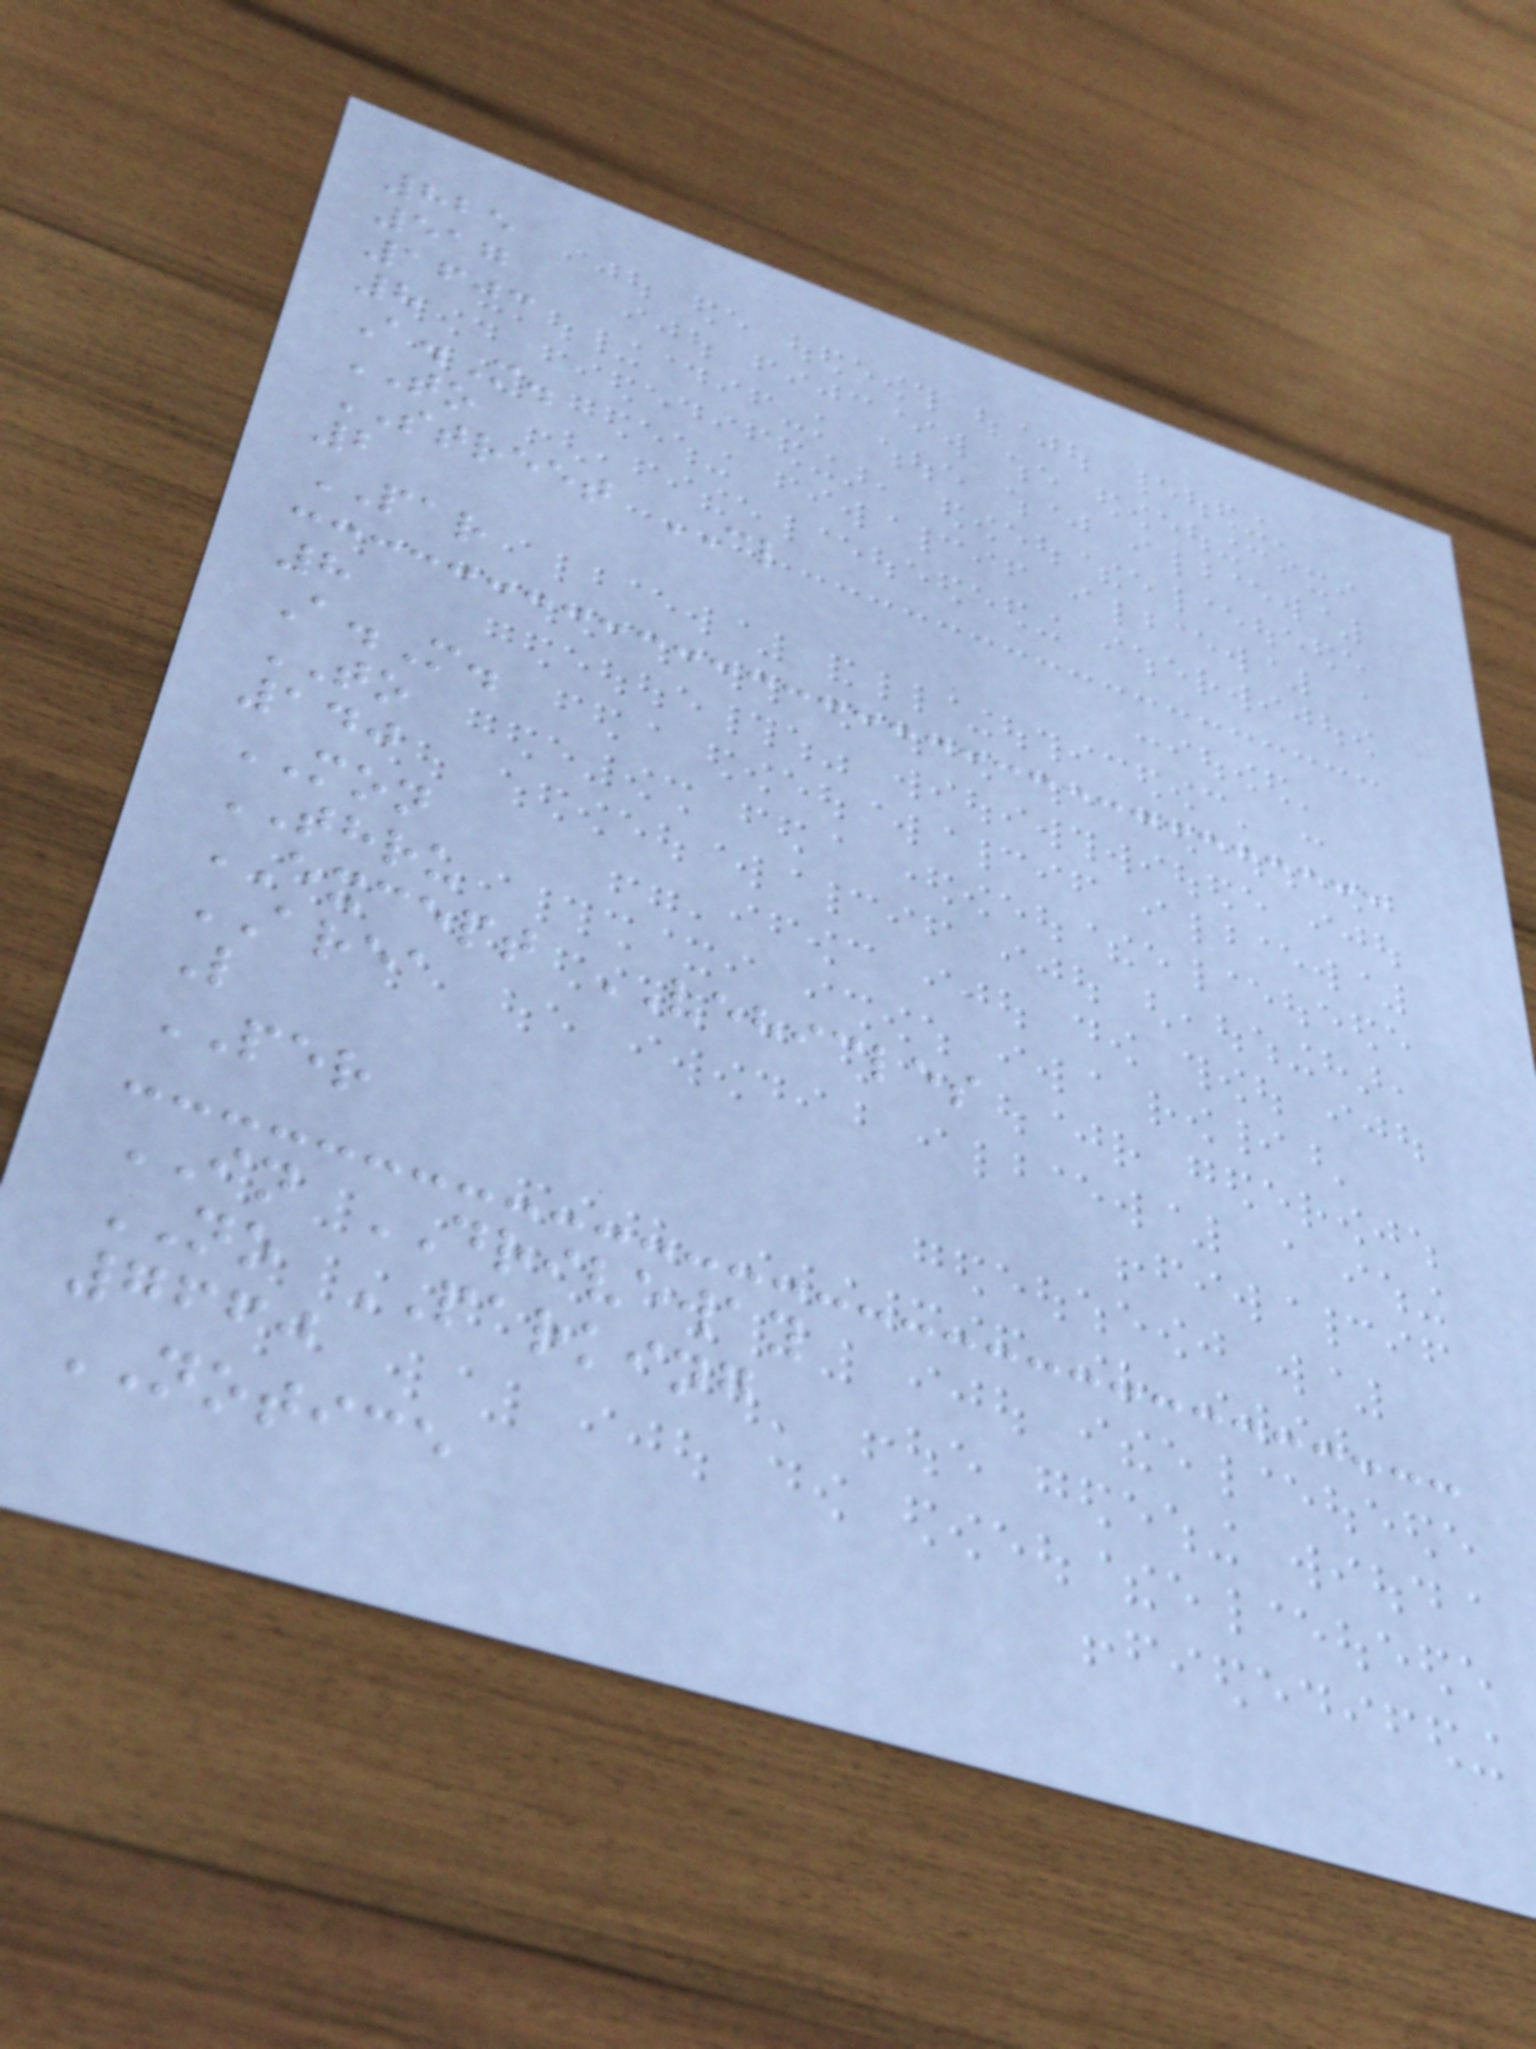825
517
1603
8
A.M.
TO
STREET CL
2
PAR
8
A.M.
TO
140
MON
THRU
EXCEPT VEHICLES
AREA
L
PER
IN DRIVEWAY
NO PARKING
7660
NOTICE
